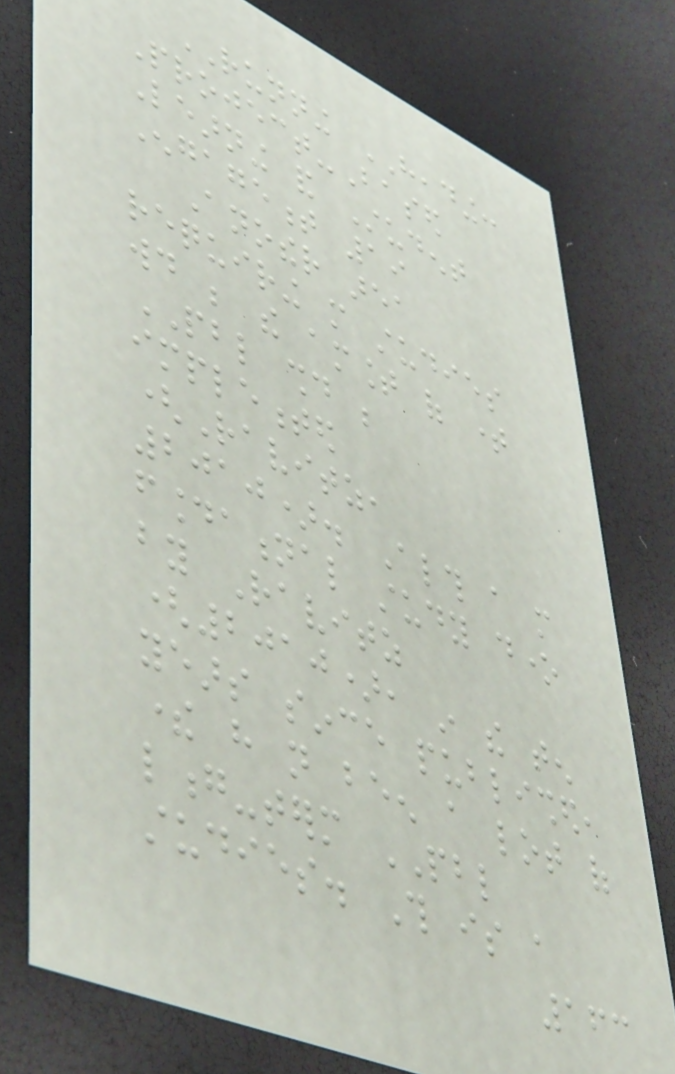RUNNING HEADING:
Project-Based
Learning and Student
Engagement 19
Another area
requiring more studies
would be the amount of time
PBL should be
implemented
(Ravitz,
2010). Although a more
foundational study done
by Ravitz
(2010), in the ten
years since published,
there have not been a lot of
long-term PBL
studies. This is a
163
